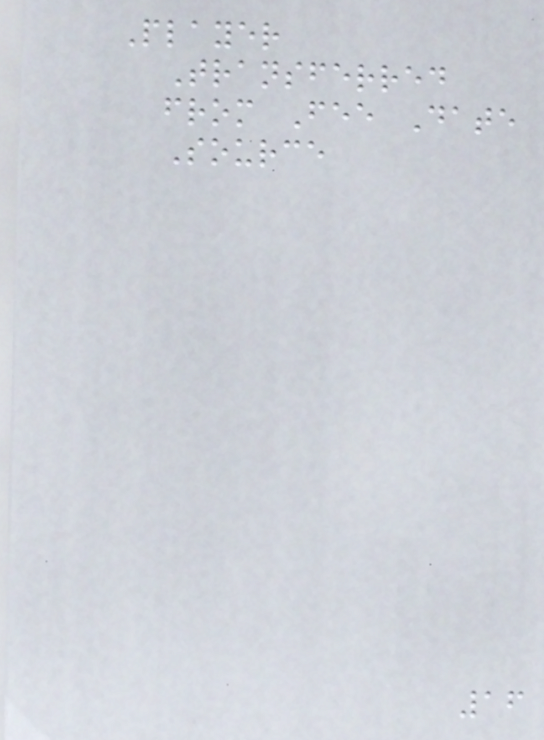Player
Transferred
from Fee Date
Source
16
